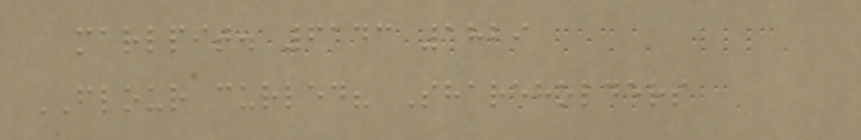marlpit. 6143 1829
FLOUR curled? Shareholders
